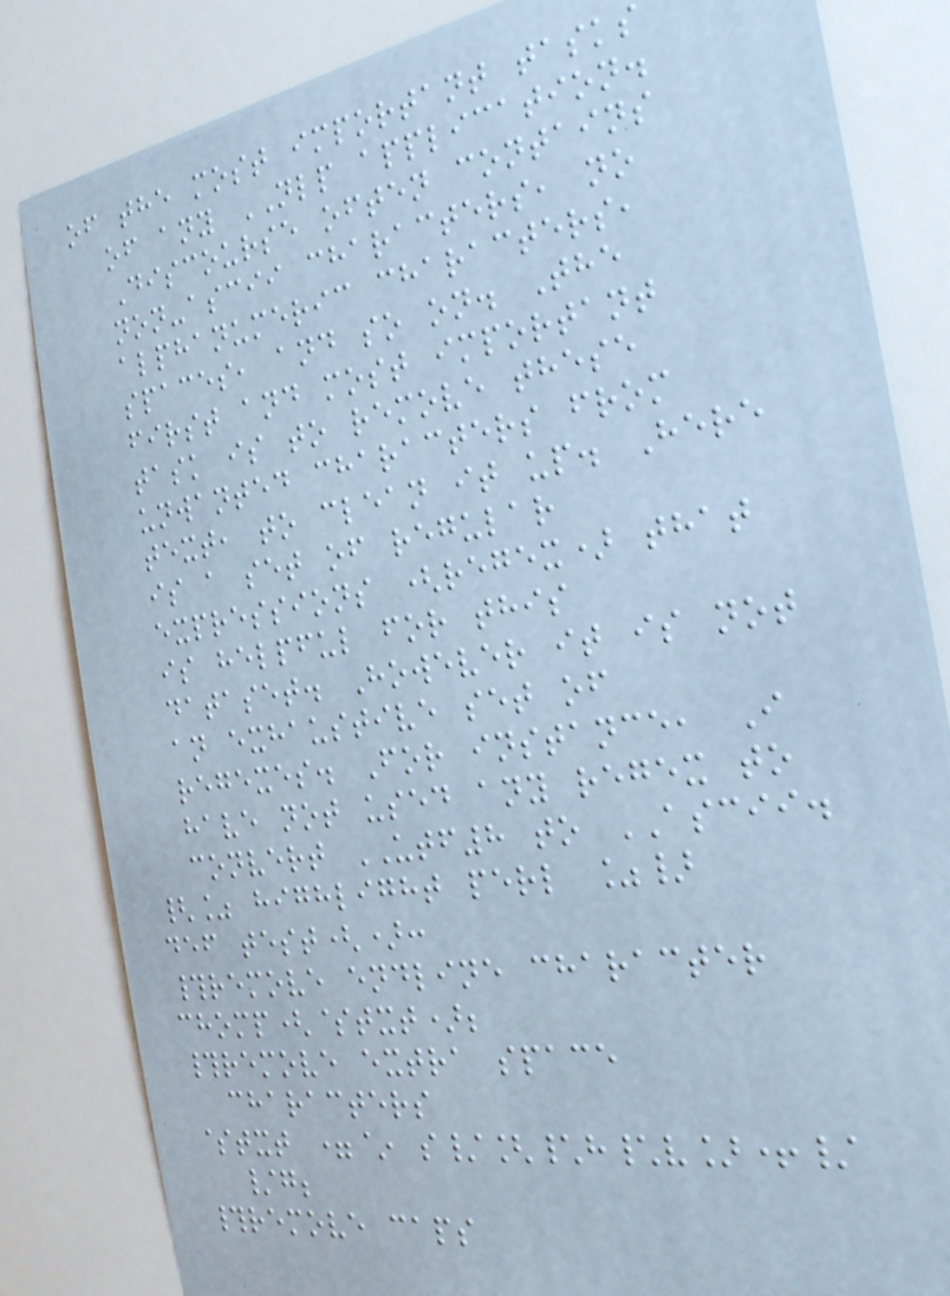of the most important tasks
of any NLP application.
Discourse often contains
non-ascii characters, no
alphanumeric characters,
spaces, and so on. The
first and most important
task is to remove these
unwanted characters from
text, to clean it up. Here
is a set of regular
expressions (regex) that
is helpful for this
dataset. However it is not
an exhaustive set of
regexes. For instance, I
have not used any regex to
convert UTF8 to ASCII.
{% highlight perl %}
def test():
#remove endline character
chomp($txt);
#remove extra space
characters
$txt =~ s/[\h\v]+/
/g;
#remove caps
